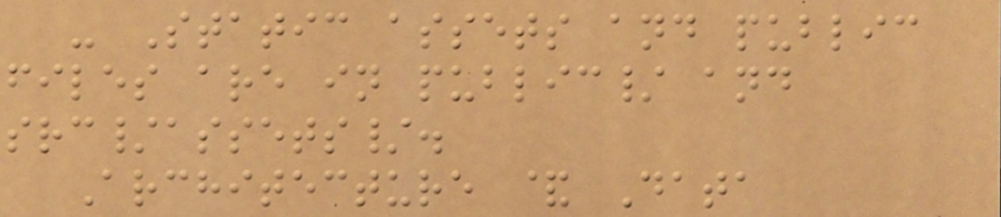- Static assets and public
files are in public/ and
src/assets/.
Architecture & Data
